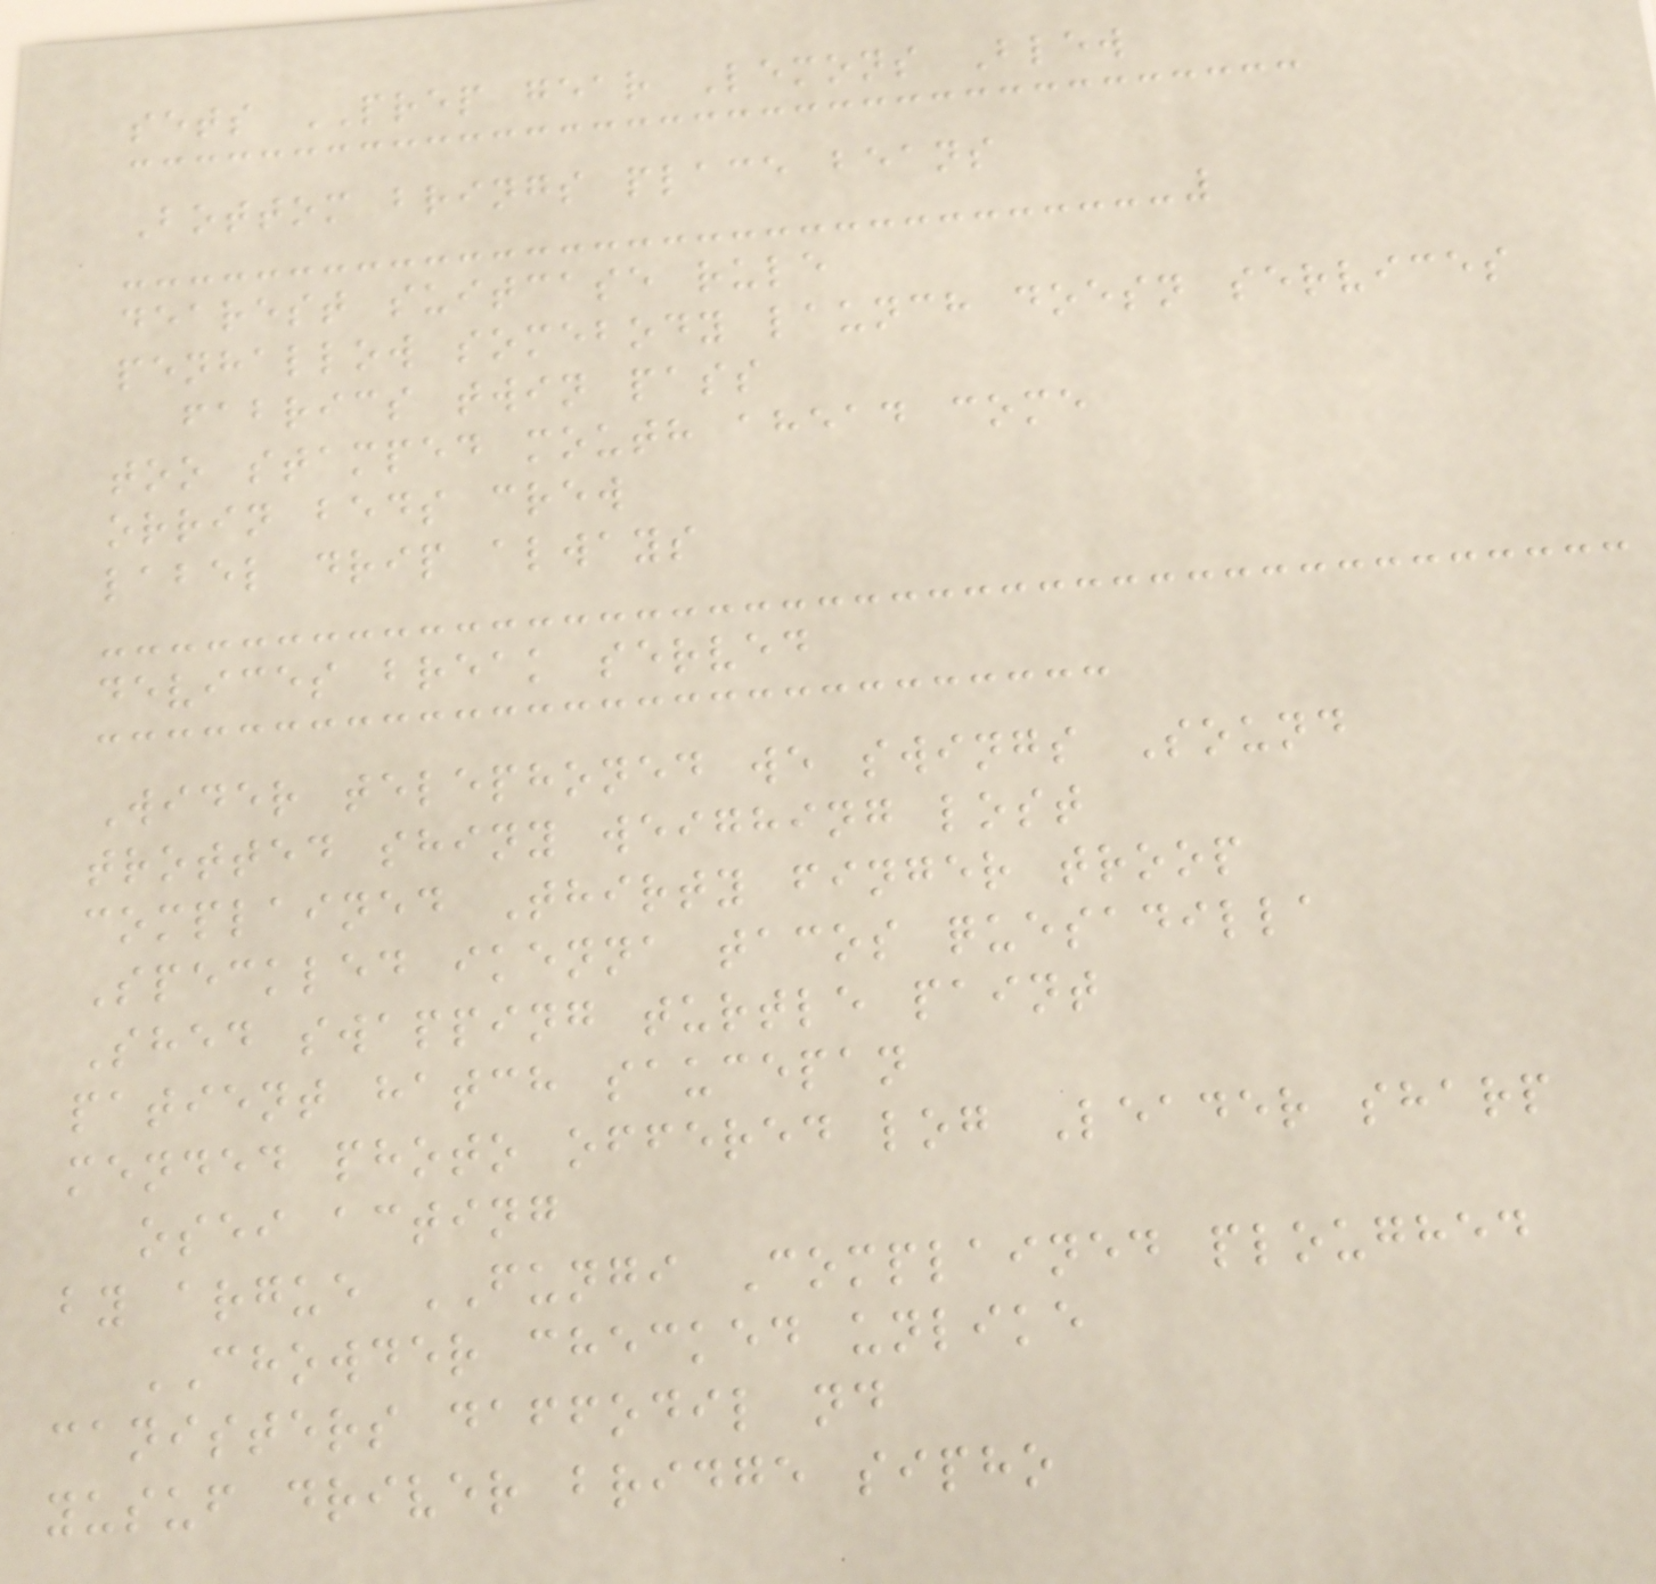sets PREP gear Lemons Blew
Bottom brings place beans
dearest suitcase rule
penhallow somebody launch doesn services
fabrics twin pass
too stamped mouth ahead come
orrin beds crew
label drip always
devices break served
Wider telephoned we swings Sound
trotted shiny weighing lost
complained Thirty finger troop
Speckled ikenna tacos quesadilla
Shed swapping turtle paint
patient hatch saucepan
mended photo offered log Leader sharp
osei acting
by argue FUNGI Complained ploughed
CHOWDER checked unlike
canisters daffodil nd
yusuf driver bridge sipho
